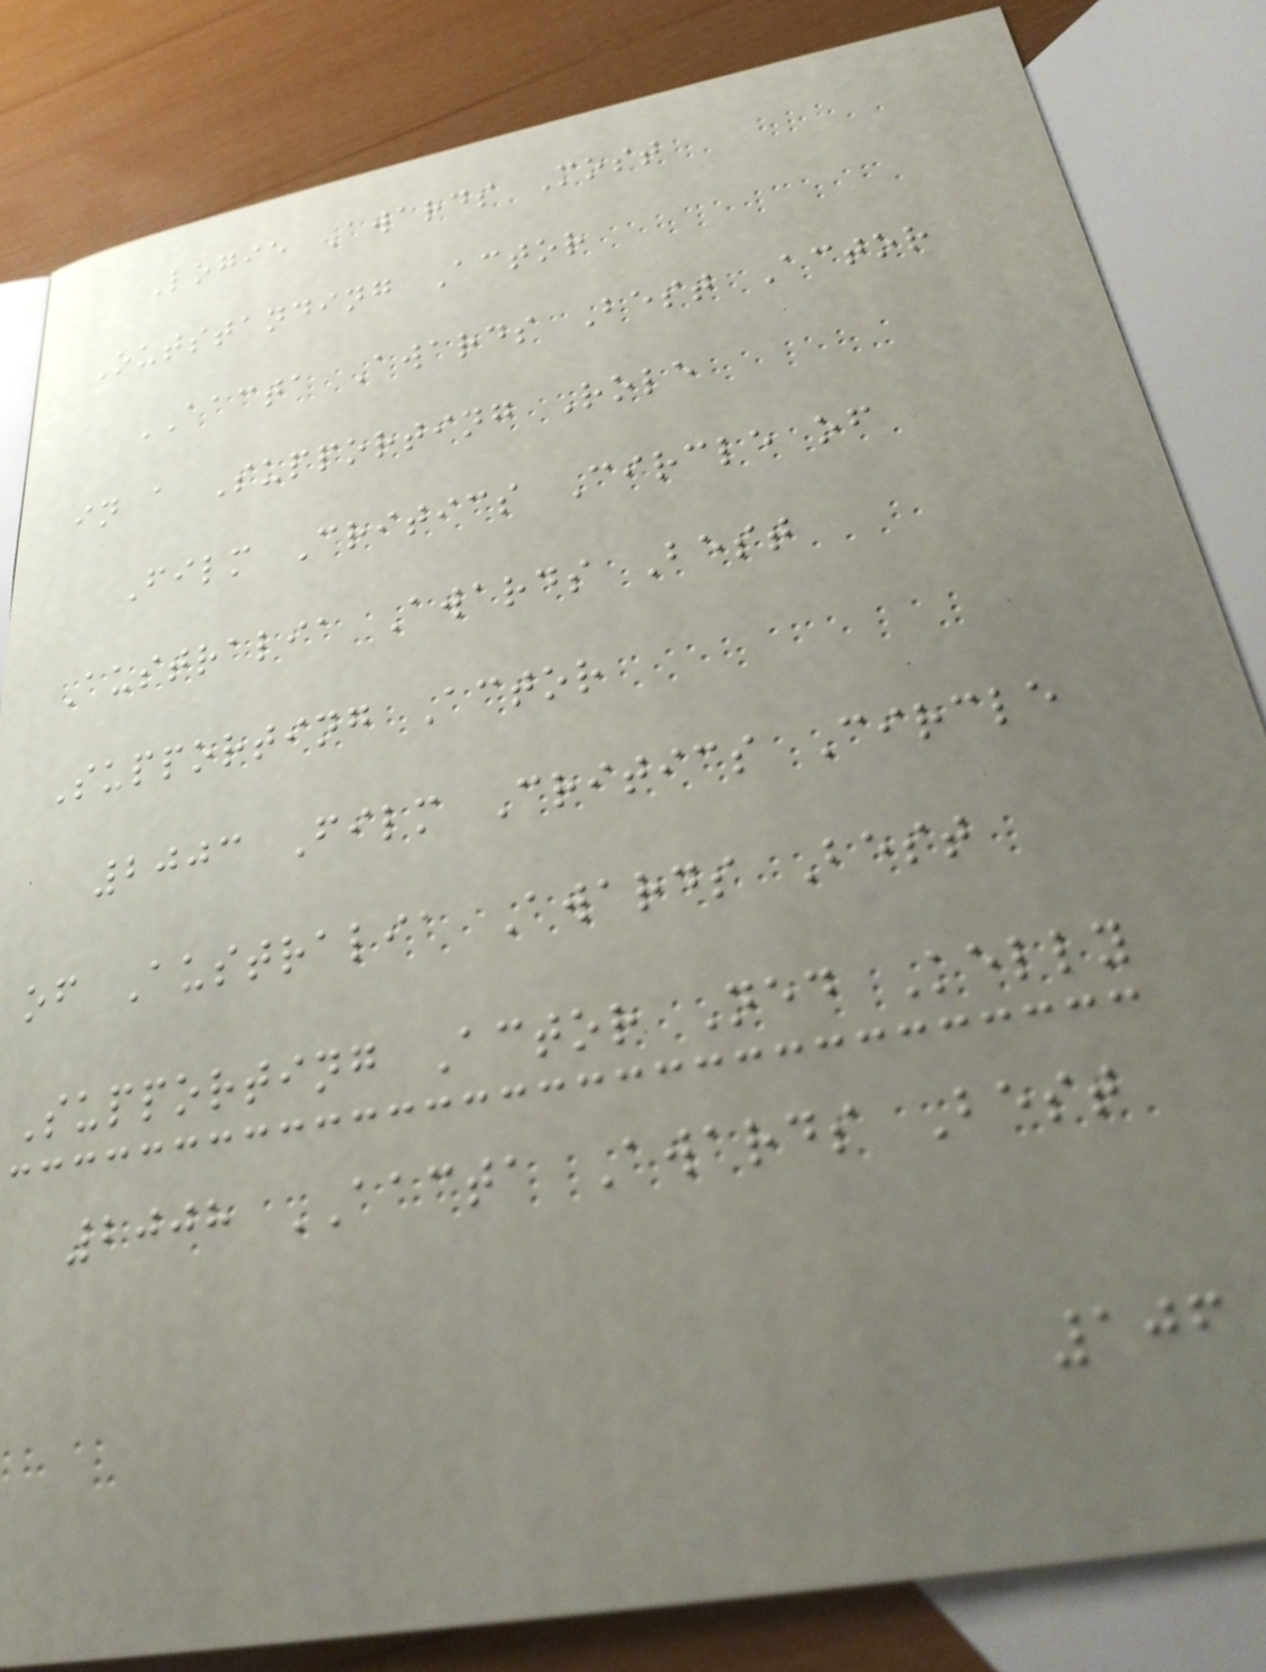Logie Awards Most
Outstanding Actor
AACTA Awards Best Actor
in a Supporting Role
Film Critics Circle of
Australia Awards Best
Supporting Actor
2003 Film Critics Circle
of Australia Awards Best
Supporting Actor Ned Kelly
2008 AACTA Awards Best
106
